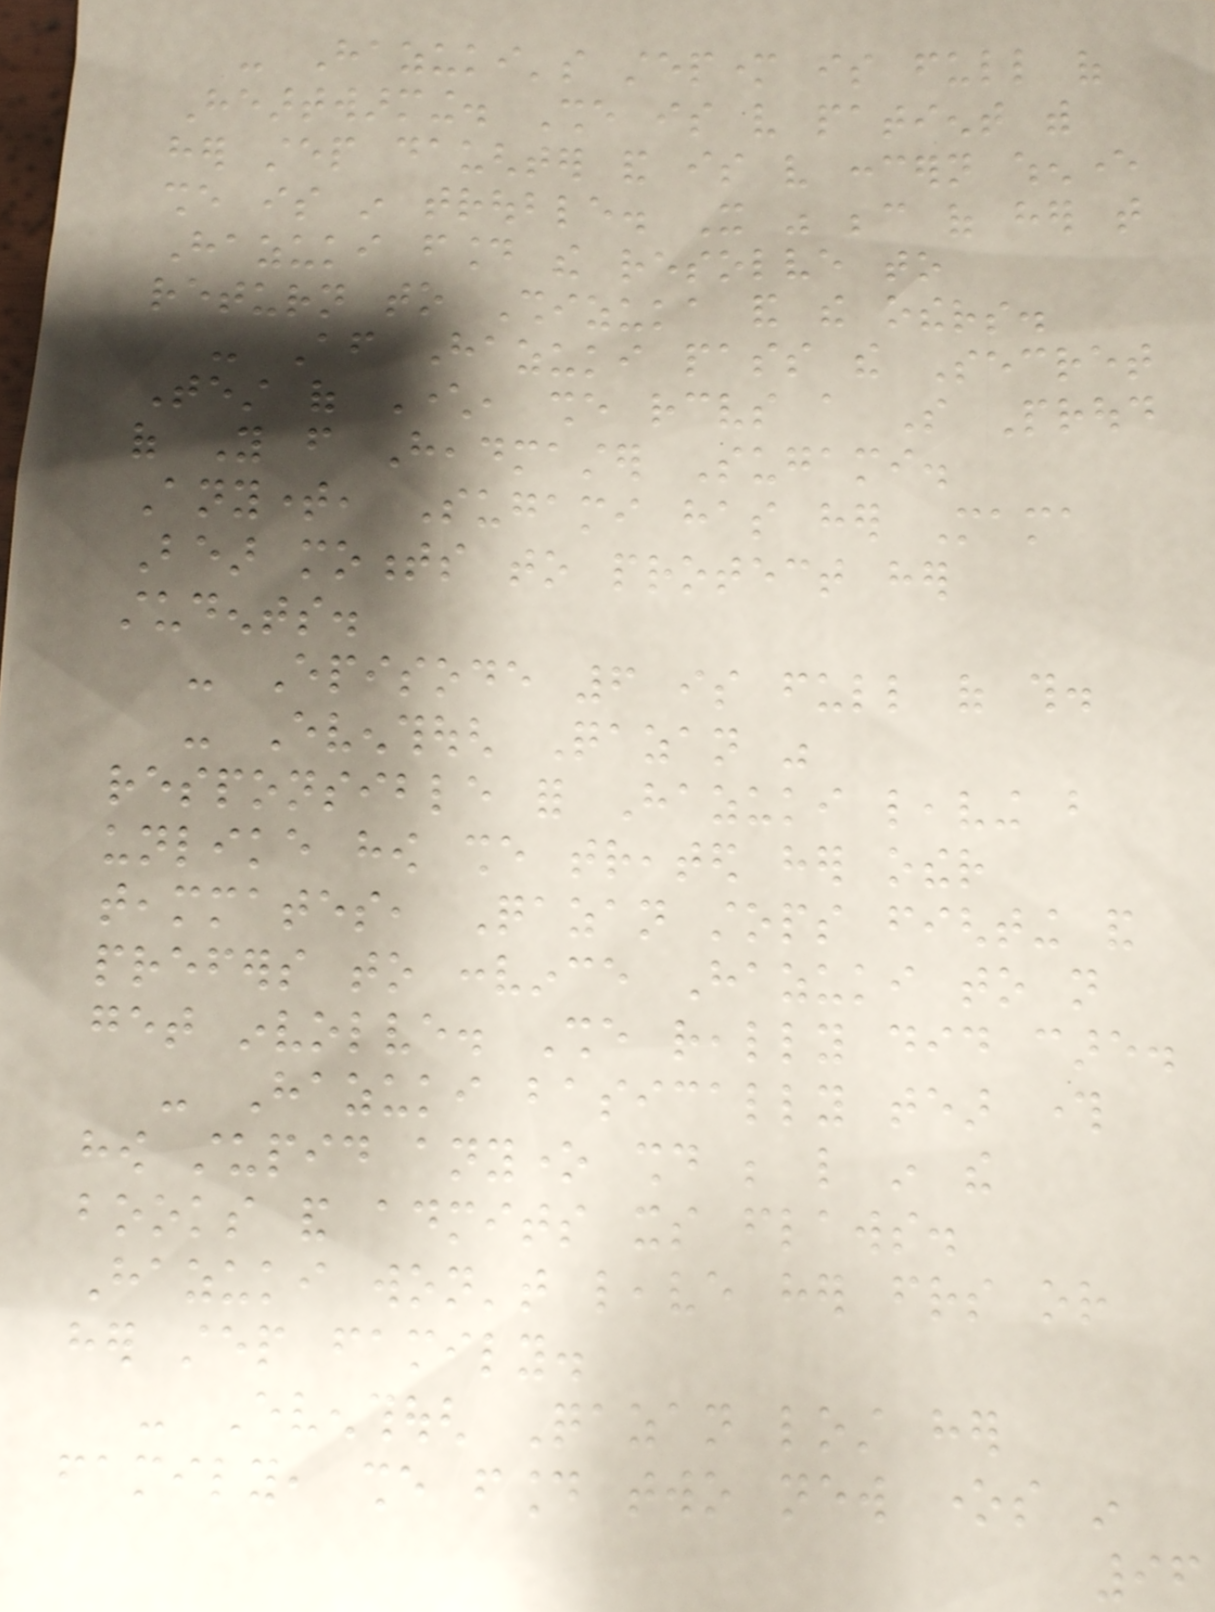- Hazuki's stepmother is full of
Heartwarming. She is very patient with
her step daughter and is very concern whenever
she is in trouble. It was because of her that
Hazuki found the resolve to
return to Shizuka and the others.
- After Hazuki pass the Secret
Test of Character, she receives a So Proud
of You from Headmaster Sugami.
Anytime, Sugami has her Mama
Bear moments to protect her
students.
- Episode 6 is full of this.
- Eventhough Qazan was
responsible for Hazuki leaving but
unlike how she treated her other
teammates, Qazan stops fighting and
prefers to convince Hazuki to not
get involve. She really did care.
- Hazuki basically tear through
how stupid anyone should be like in the
books and admits its flaws.
Hazuki won't leave her friends or
her step family.
- Eventhough Qazan lost her
family, she found two new ones in
96
